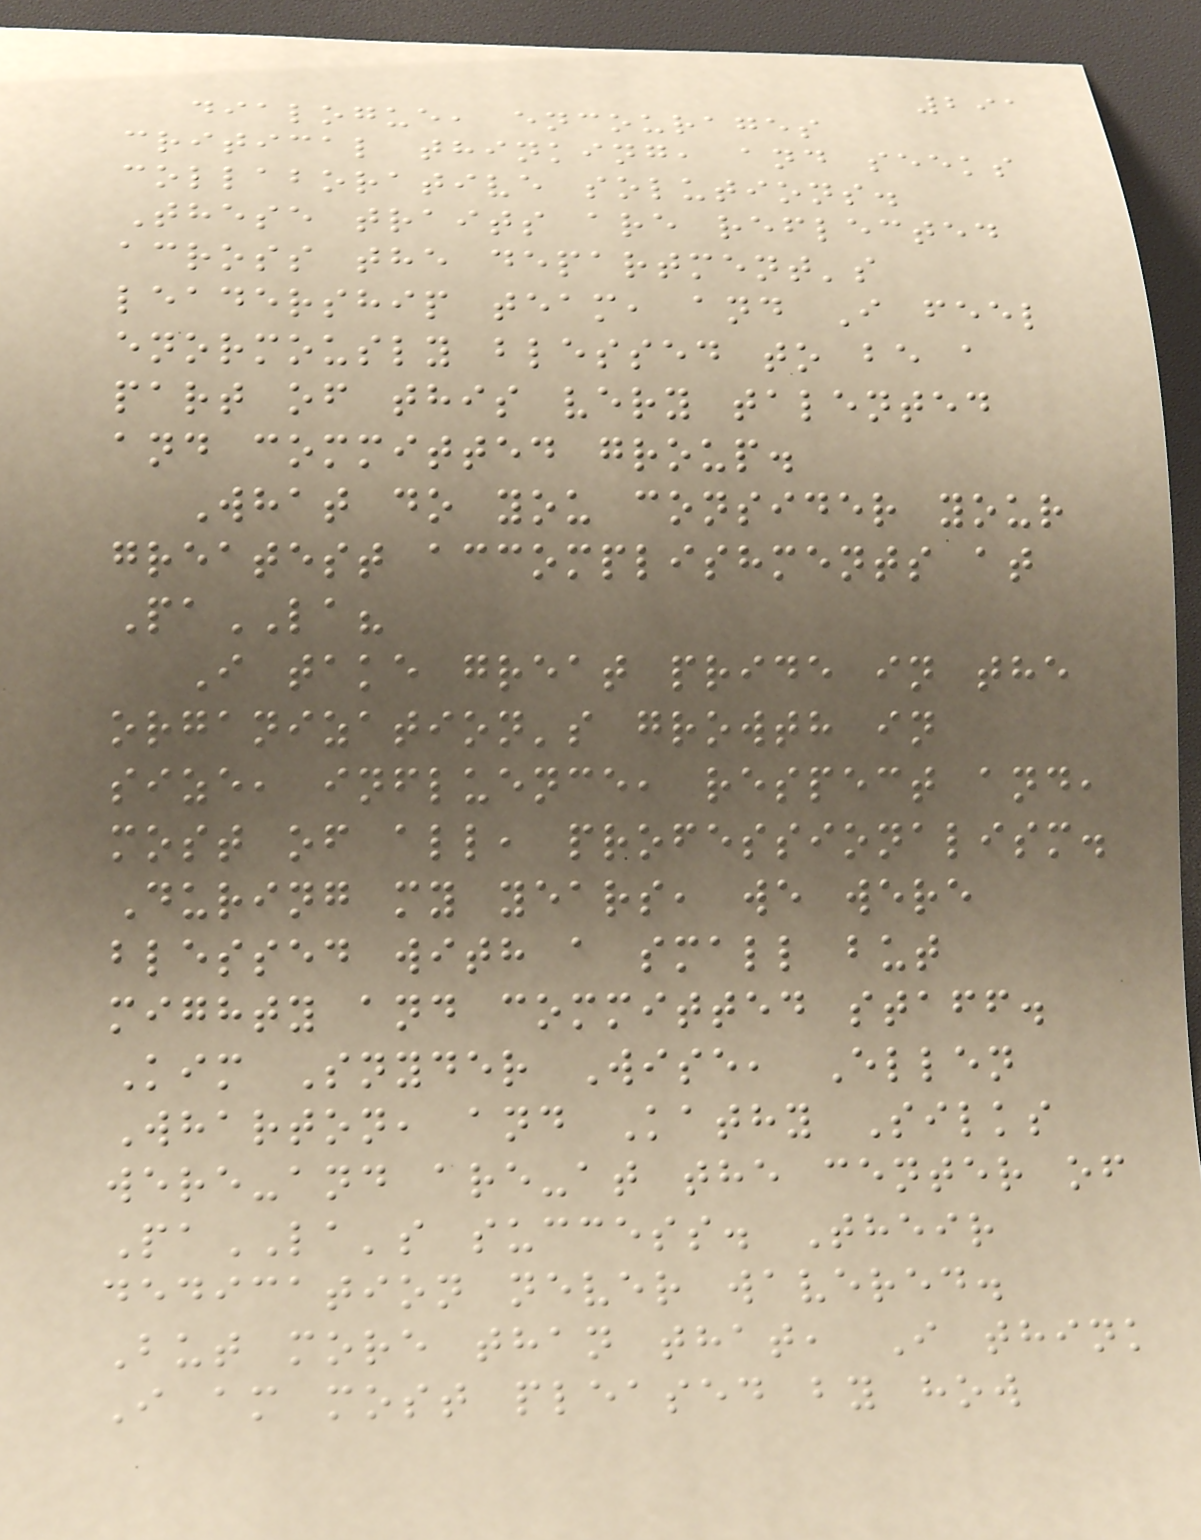291
dialogue, encourages
critical thinking, and seeks
collaborative solutions.
These traits are reflected
across the department's
leadership team, and I feel
enormously blessed to be a
part of this very talented
and committed group.
What do you consider your
greatest accomplishments at
PaLA?
I take great pride in the
organization's growth in
size, influence, respect and,
most of all, professionalism.
During my years, we were
blessed with a small but
mighty and committed staff.
Kim Snyder Wise, Ellen
Wharton, and Kathy Silks
were-and are-at the center of
PaLA's success. Their
dedication never wavered.
But more than that, I think
I am most pleased by how
